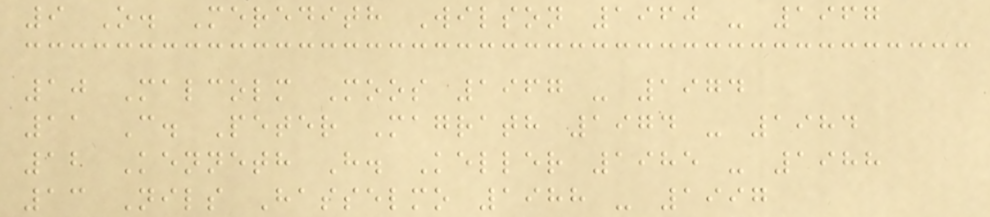9 O. Meredith Wilson 1960 - 1967
10 Malcolm Moos 1967 - 1974
11 C. Peter Magrath 1974 - 1984
12 Kenneth H. Keller 1985 - 1988
13 Nils Hasselmo 1988 - 1997
